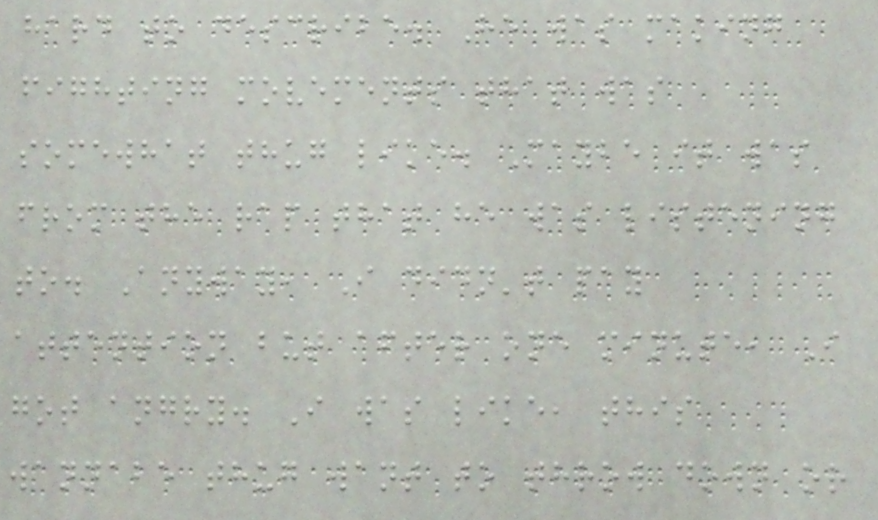hard to describe. He was making
fighting movements that was
somewhat thug like. Maybe it was
from the rap that he was listening
to. Anyway, I didn't pay
attention but after one minute, I
got angry. I was like, this
wannabe thug want to throw down or
